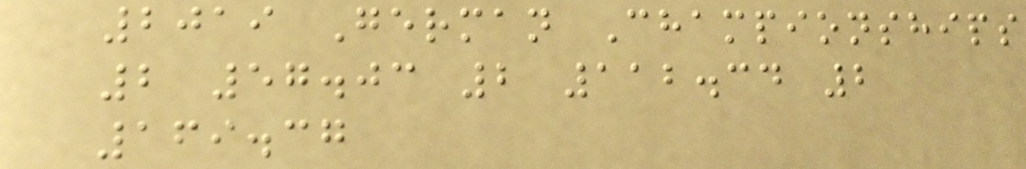2019 German Championships
2 57.03 2 112.34 2
169.37
